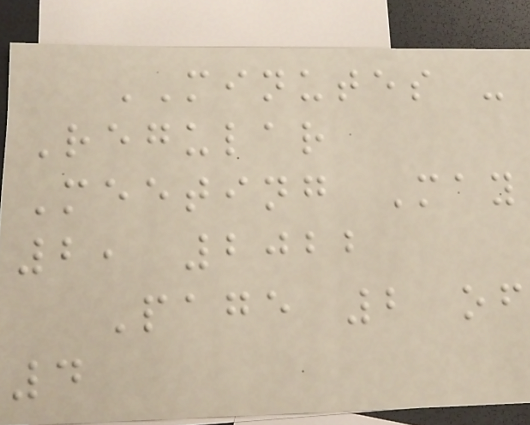MINUTES -
Regular
Meeting May
2, 2022
Page 2 of
4
